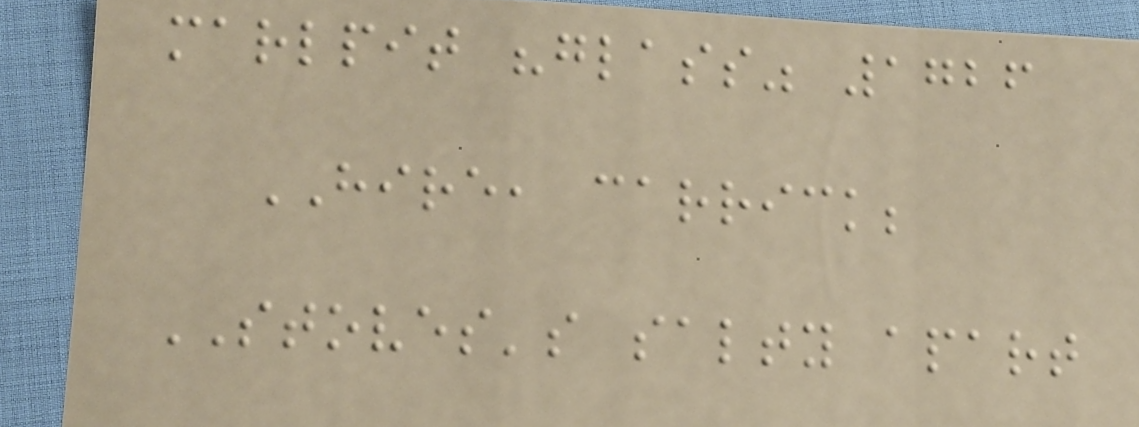marlpit "glass" 1726
HIRE, carrick;
STOVES's salty apart
